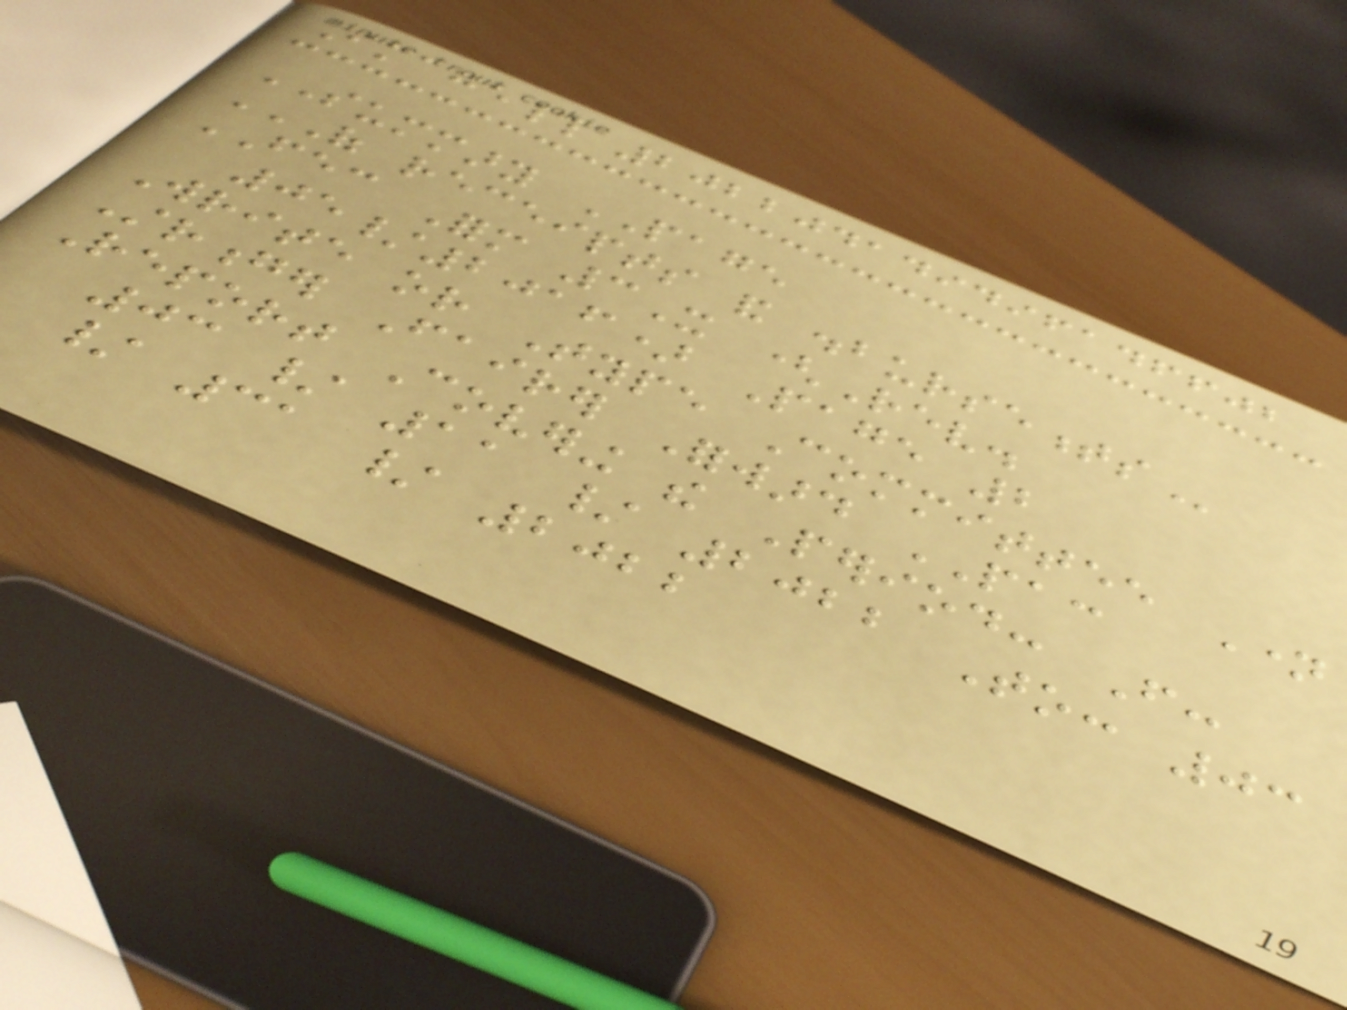Image# 202204149496146602
SUMMARY PAGE
OF RECEIPTS AND DISBURSEMENTS
FEC Form 3X (Rev.
05/2016) Page 2
Write or Type Committee Name
Stronger Fairer Forward PAC
Report Covering the Period: From:
03 / 11 / 2022 To: 03
/ 31 / 2022
